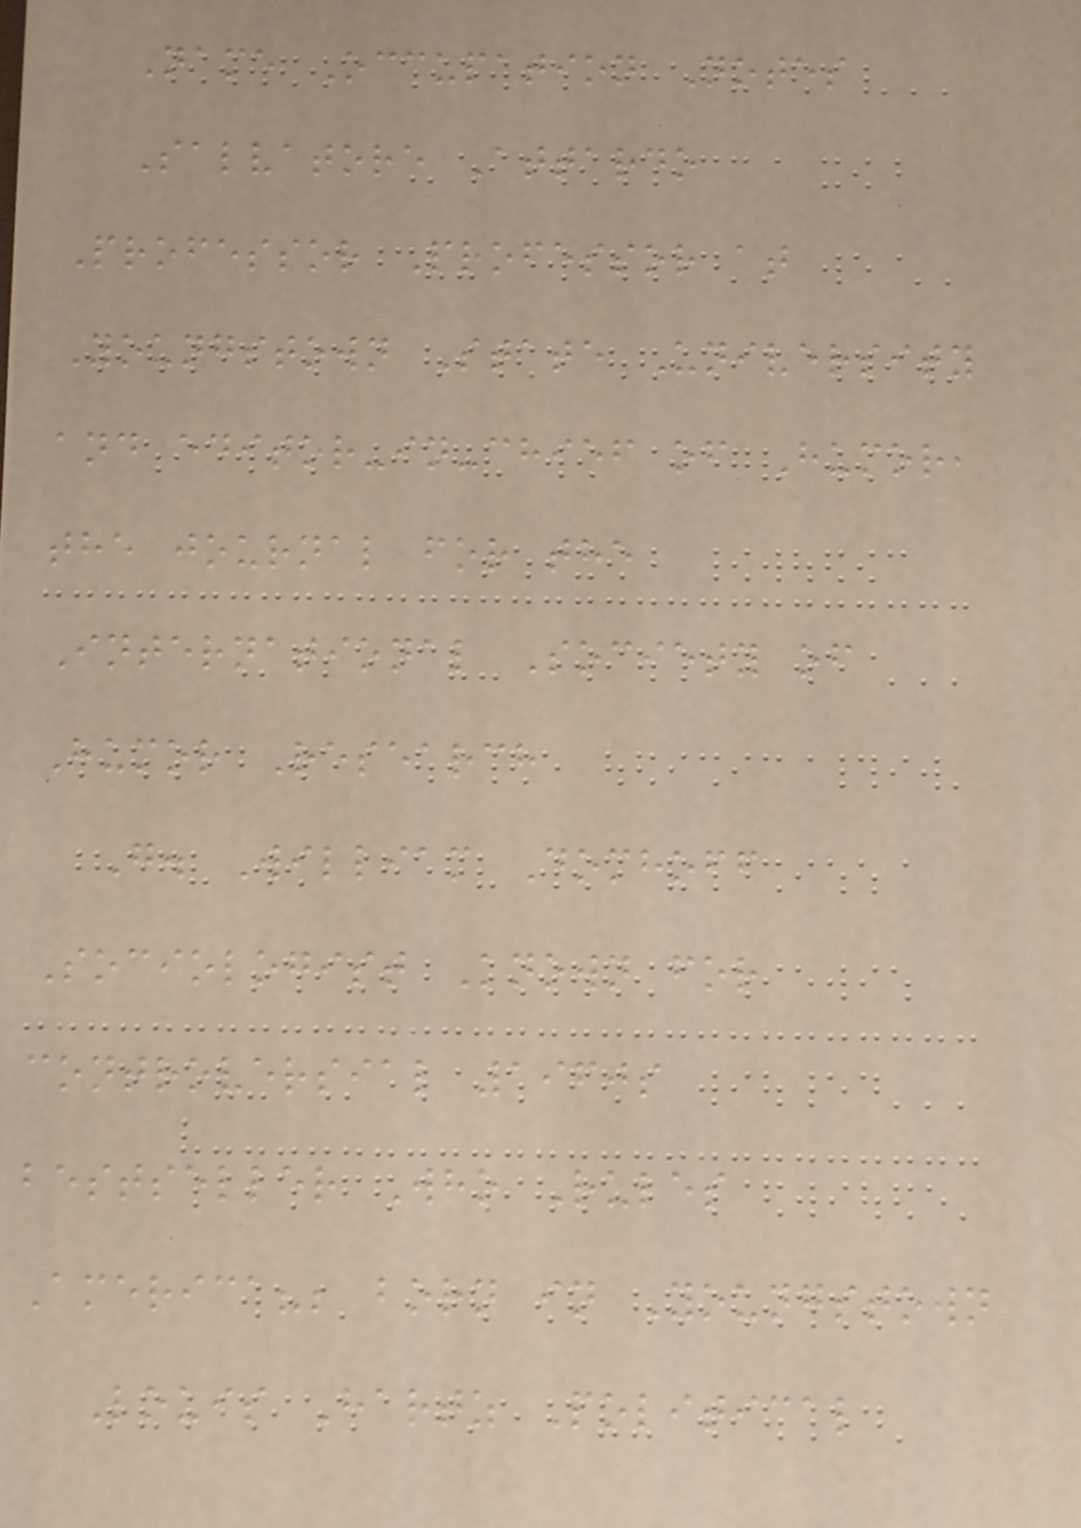Name Occupation Notes
Salvatore Attardo
Professor Professor at
Youngstown State University
and editor-in-chief of Humor,
the journal for the
International Society of
Humor Research
G. William Domhoff
Sociologist Known for
controversial 1960s
bestseller Who Rules
America?; born in Youngstown
Louis Hartz Political
